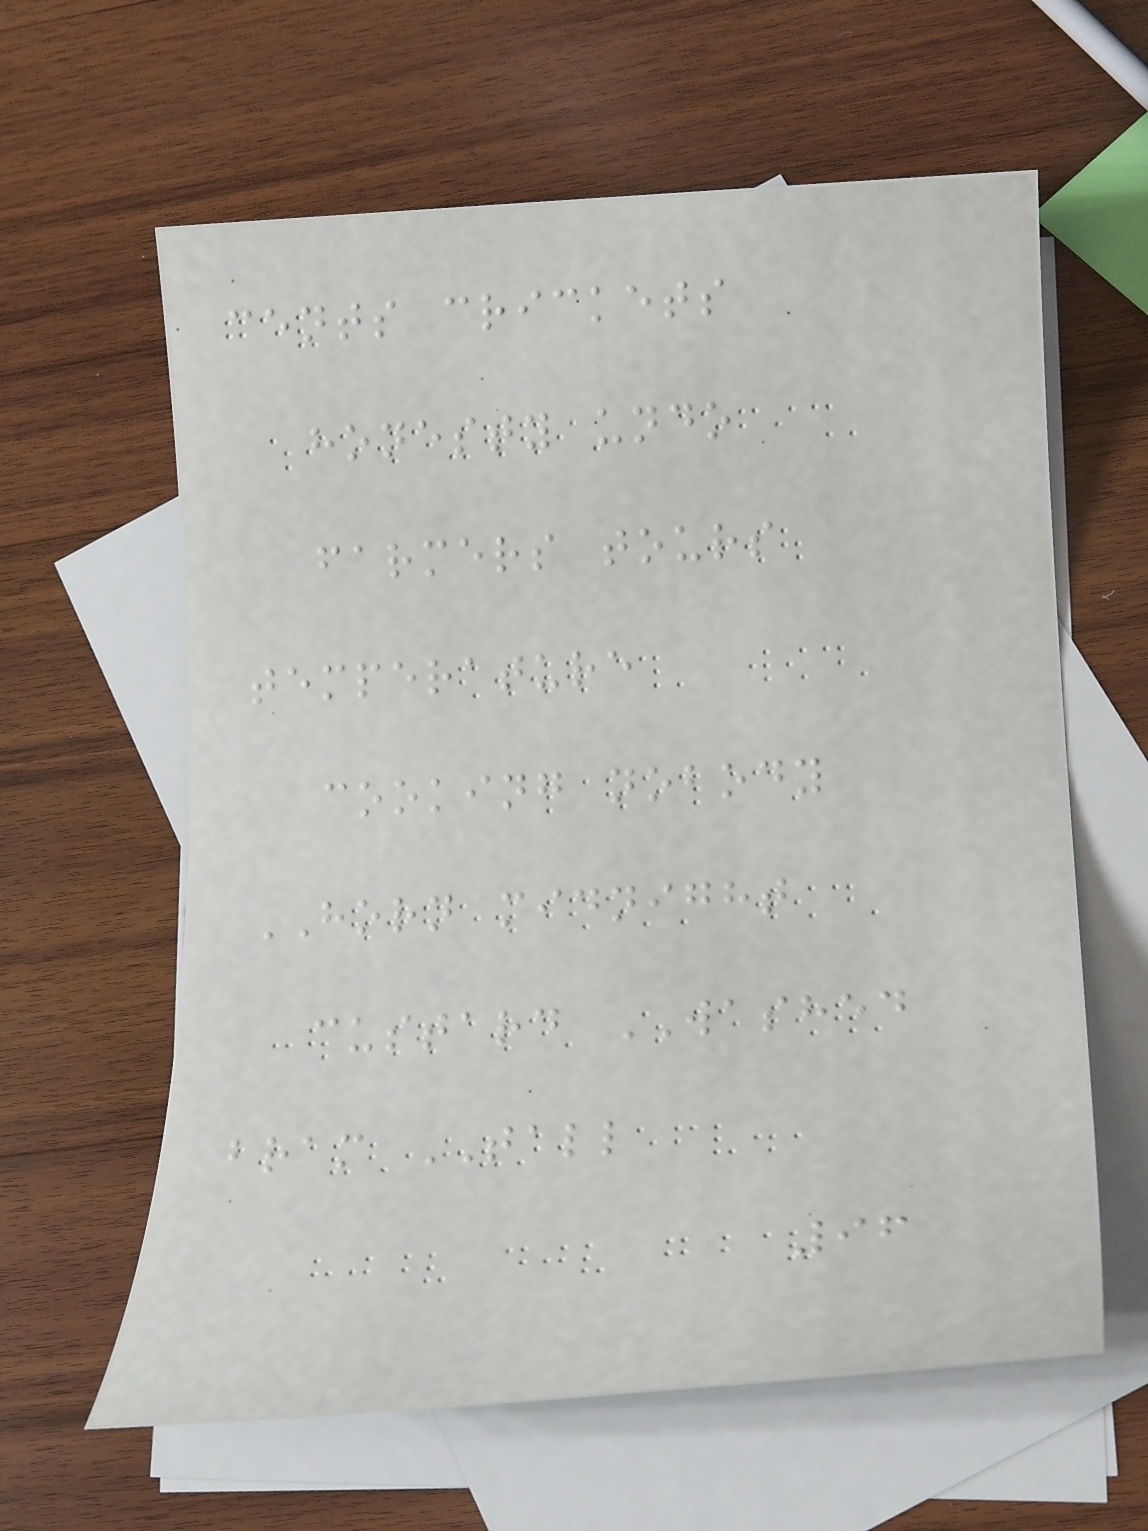cents crickets
honesty undo
farmers tours
temperature
cooking nobody
HORN midnight
custard WASHED
bram TALL
96
